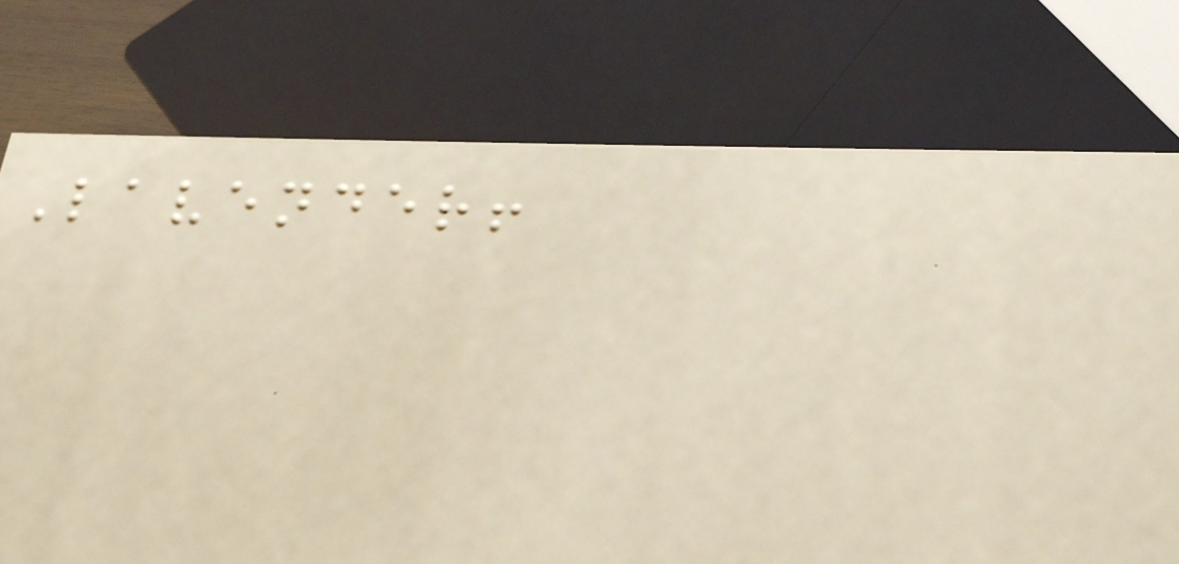Lavender!
